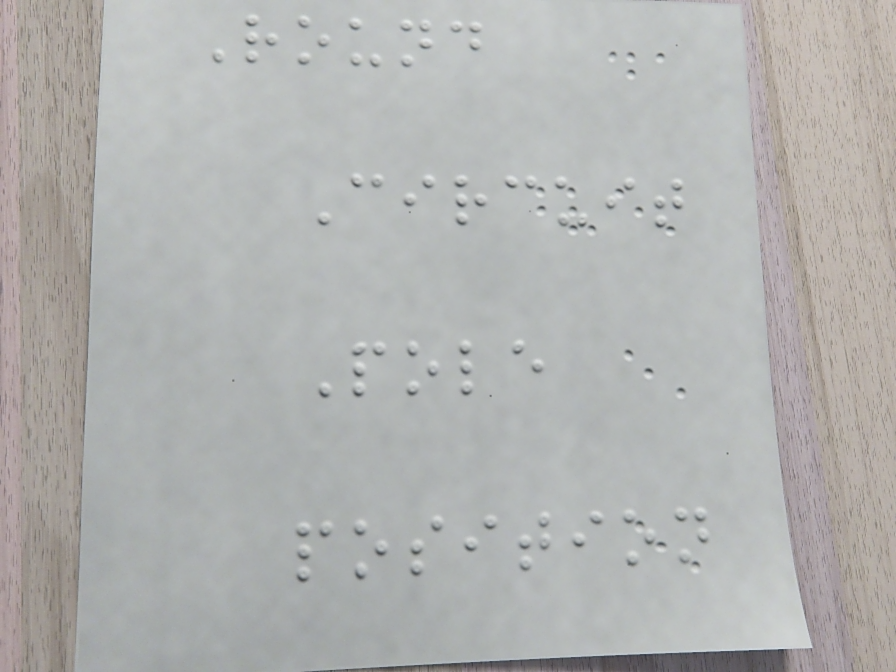Round
Circuit
Pole
position
